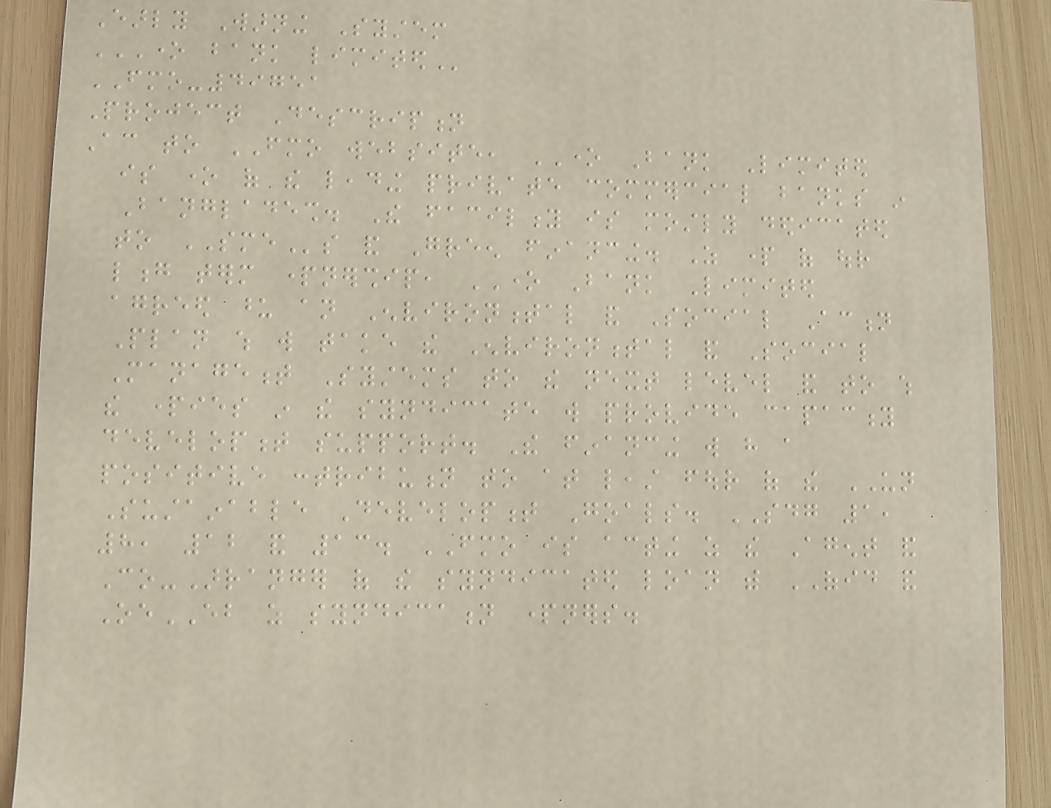Early Warning System
ONE BANK LIMITED
FMO-49751
Project Description
According to FMO website, ONE Bank Limited
is one of the leading private commercial banks in
Bangladesh. The facility is mostly dedicated
to SMEs and Green financing. As part of our
long term partnership, ONE Bank Limited
agreed upon an Environmental and Social Action
Plan which will take the Environmental and Social
Management Systems to the next level and to which
the parties in the syndicate will provide capacity
development support. The financing will have a
positive contribution to at least four of the UN
Sustainable Development Goals. SDG 1,
8, 12 and 13. FMO is acting as the Agent and
Co-Arranger of the syndicated loan with OFID and
OeEB as syndication partners.
